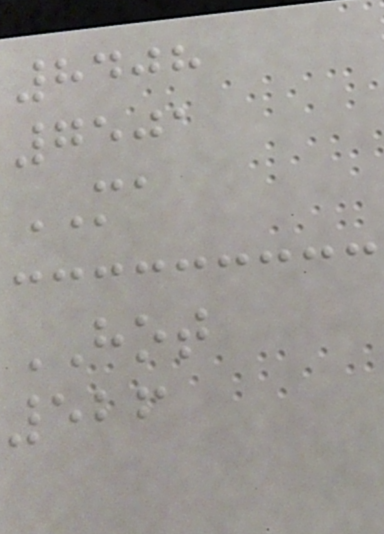8408
7501
MA
HOT
526
